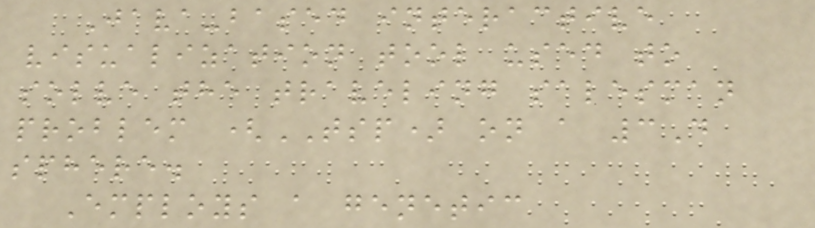Java-based interactive
visualization tool used to
solve the traveling salesman
problem (TSP) on a 3D
sphere.
Employs a genetic
